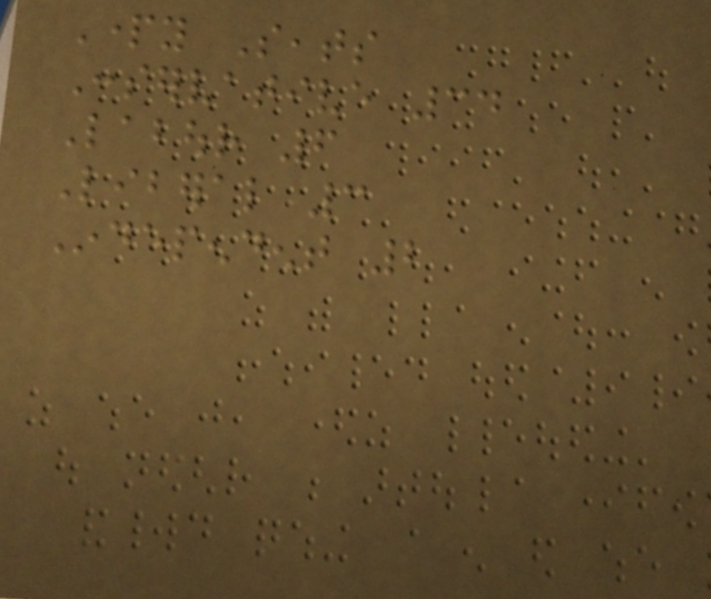Party Seats
Conservative 34
Labour 6
Liberal 3
Independent 2
